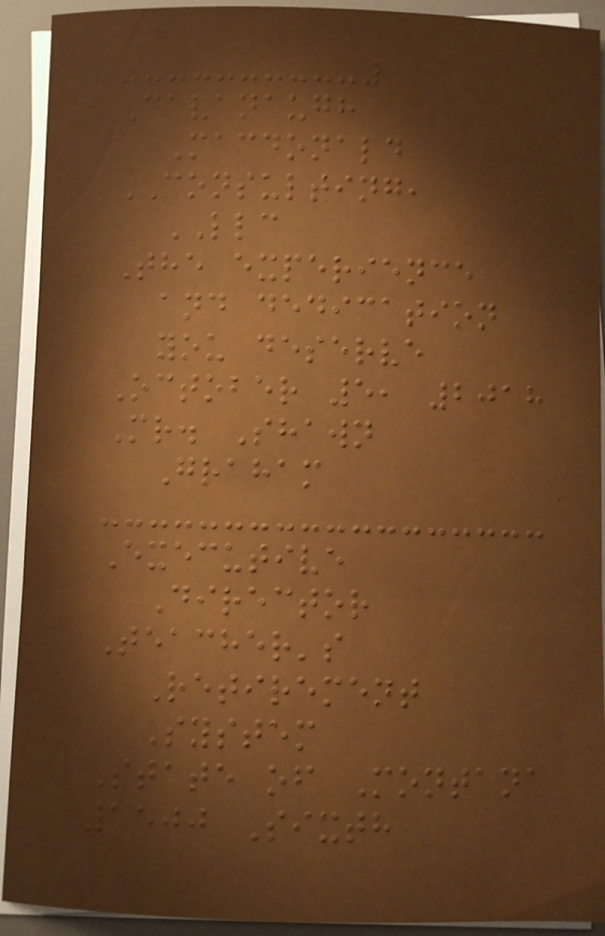Cavanaugh
Macdonald
CONSULTING,
LLC
The experience
and dedication
you deserve
October 5, 2018
Mr. Shawn
Graham
Executive
Director
Teacher's
Retirement
System
State of Montana
1500 Sixth
